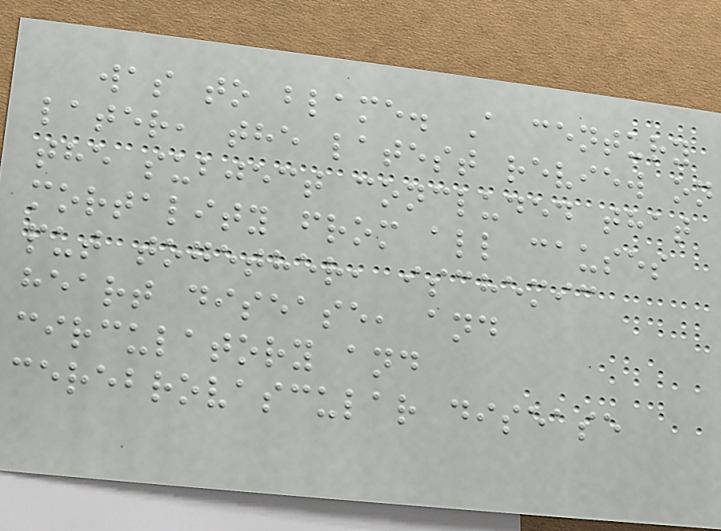was to blame. A century
later, the latest review on
the subject concluded that
mortality from all causes
put together, ischemic
heart disease, and
circulatory and
cerebrovascular disease
